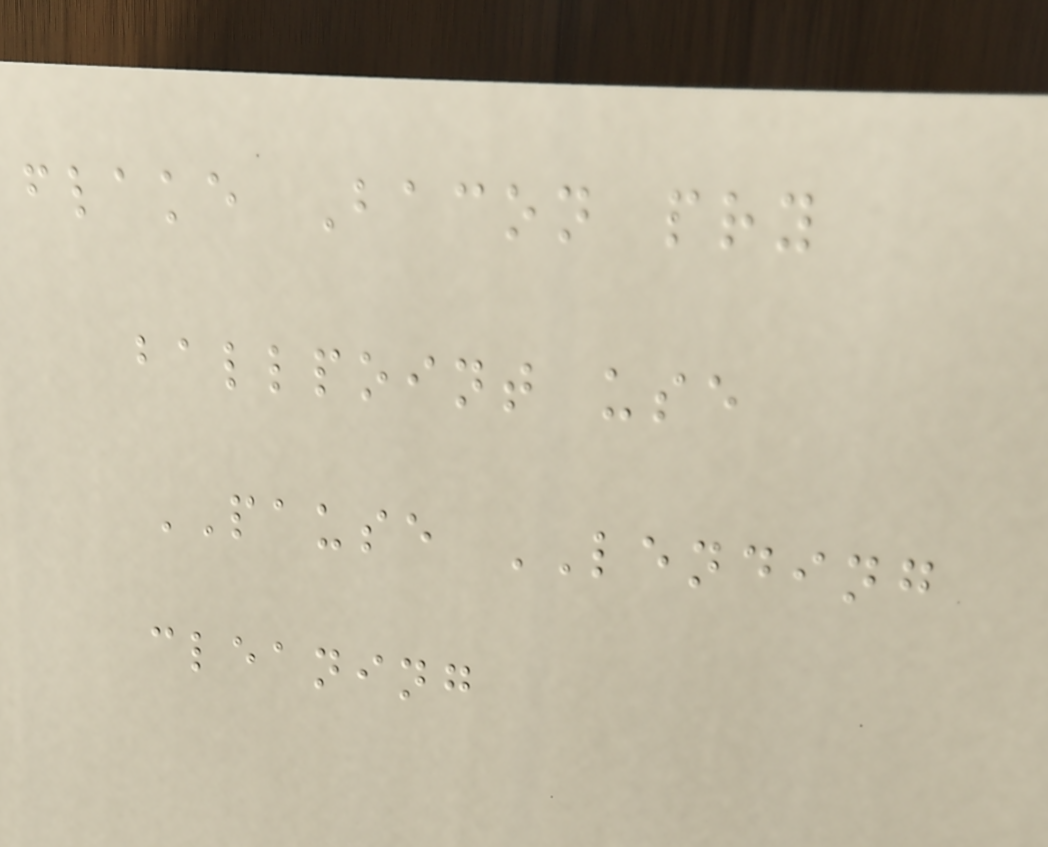flake Bacon pry
ballpoint use
PAUSE LENDING
cleaning
